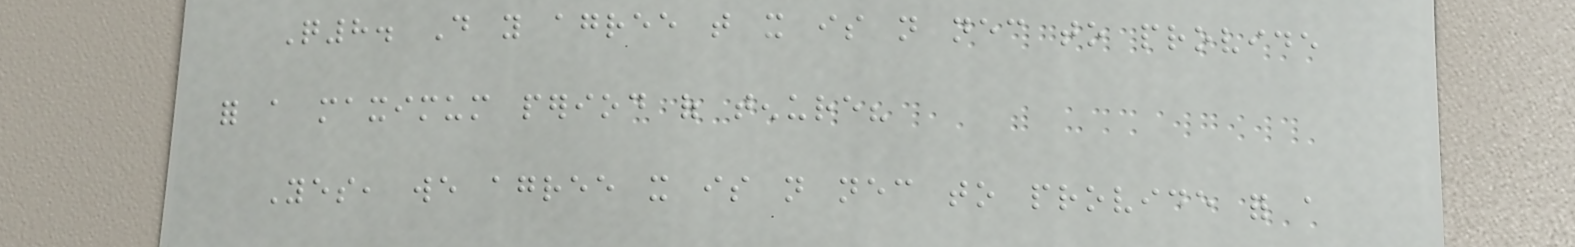Q8. Do you agree that it is not necessary to provide
for a maximum period of tenure?
Yes, we agree it is not necessary to provide for a
